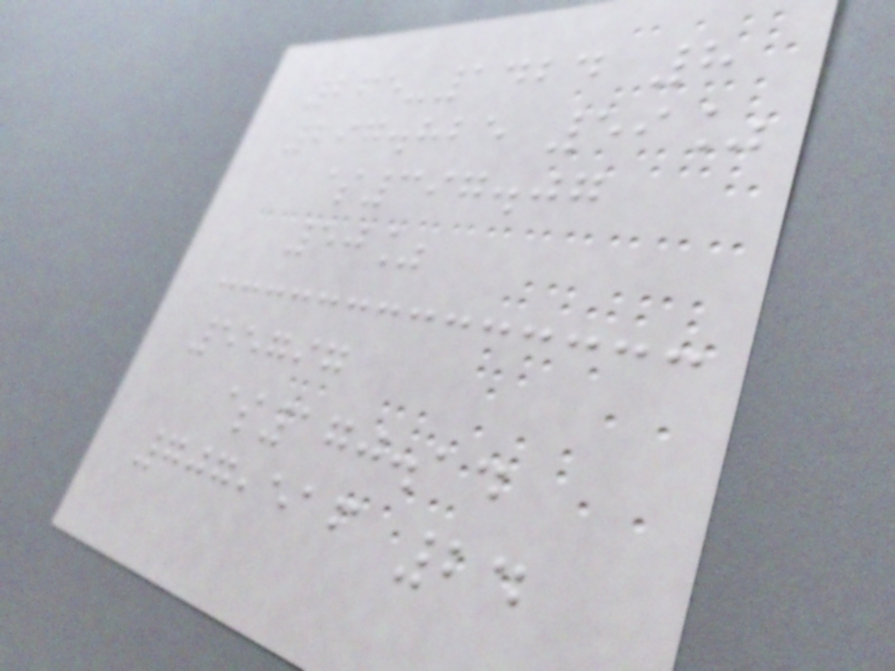265-1424 8
297.825 59%
$397.07
50%
55797
$170.14
707,516 24
